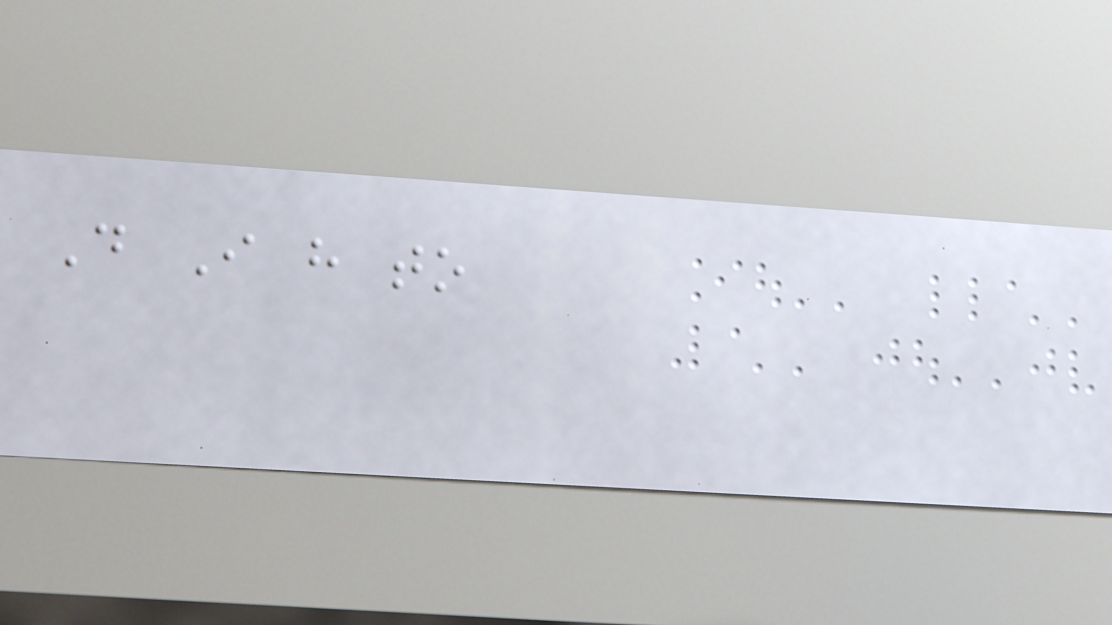Do I have to
